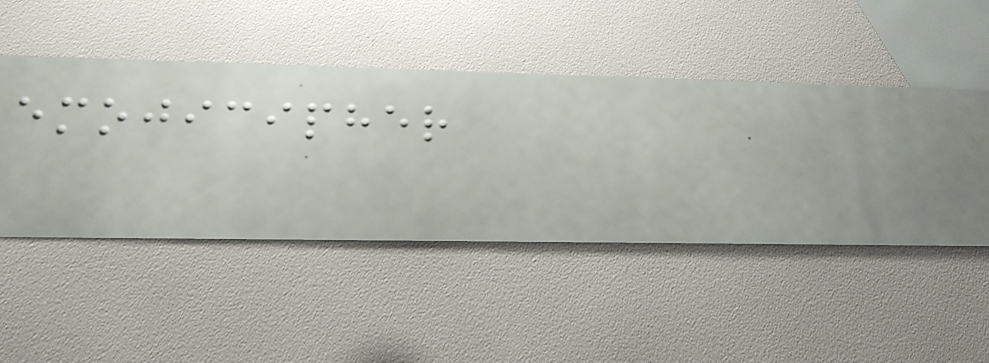emojicipher
